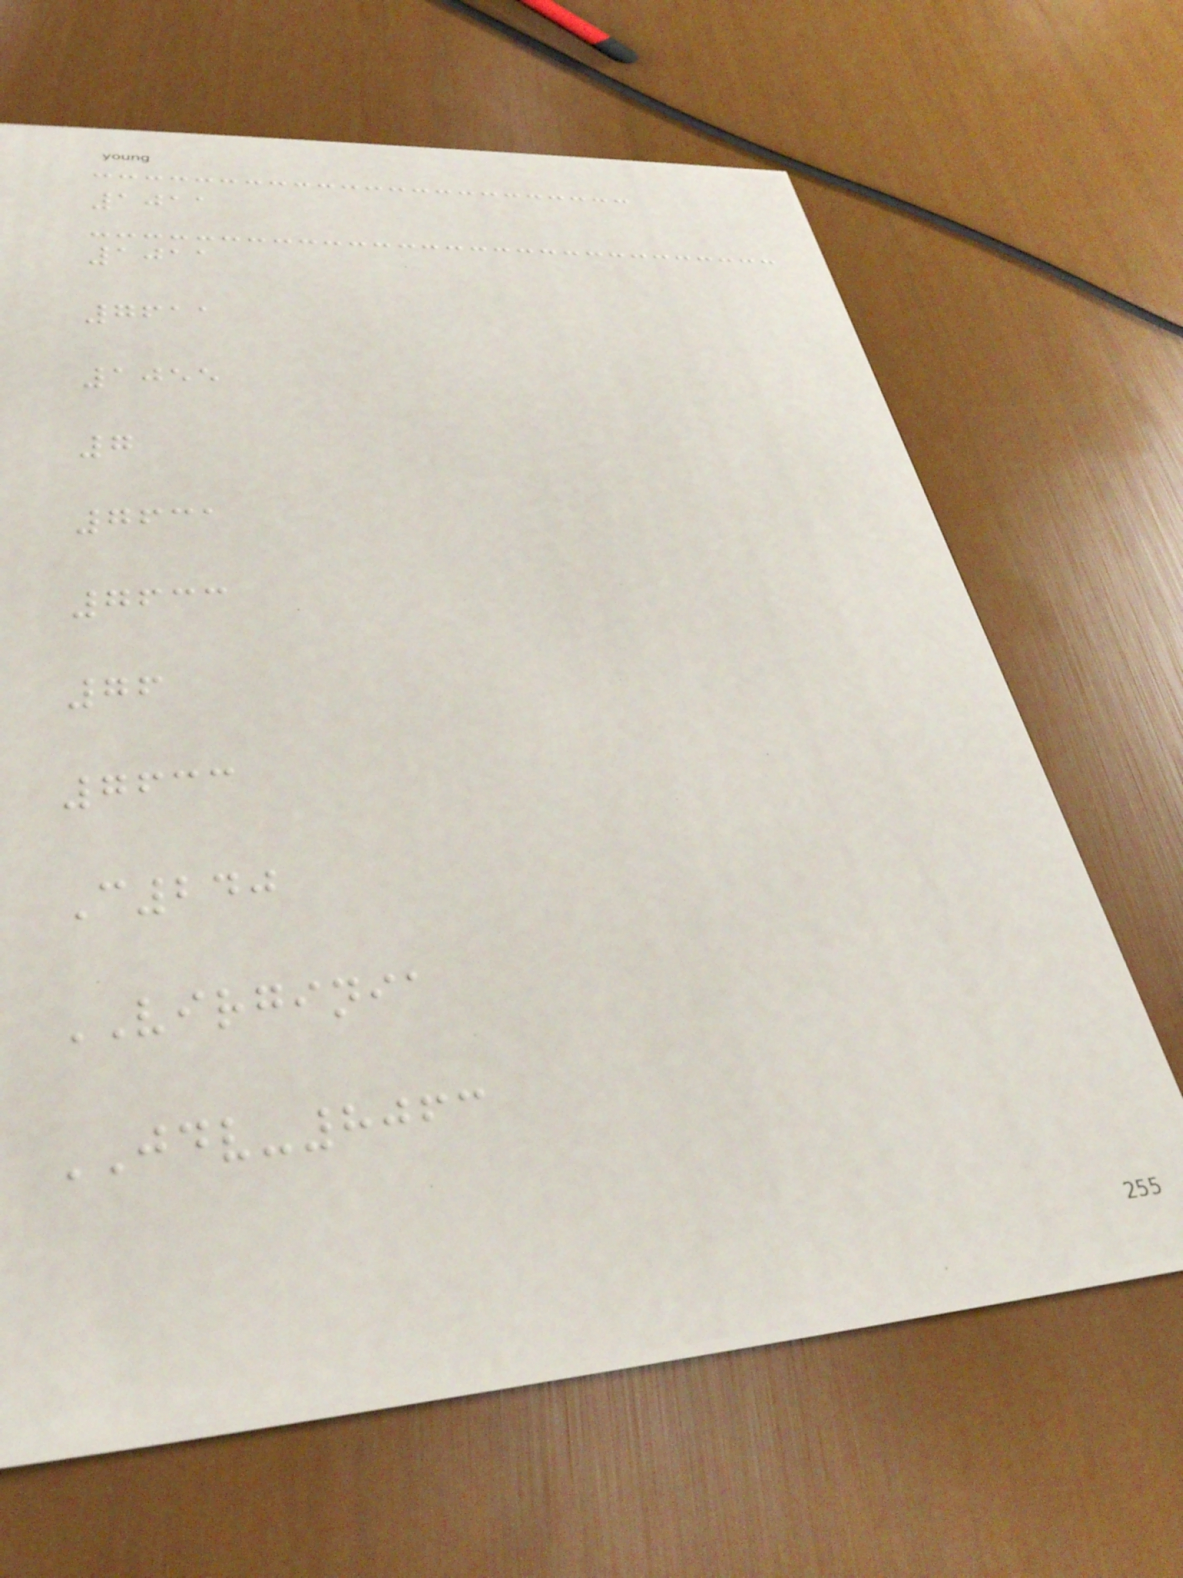1011
1011
7611
1055
7
7631
7633
76
7633
C240
VIRGINIA
JDV-8063
